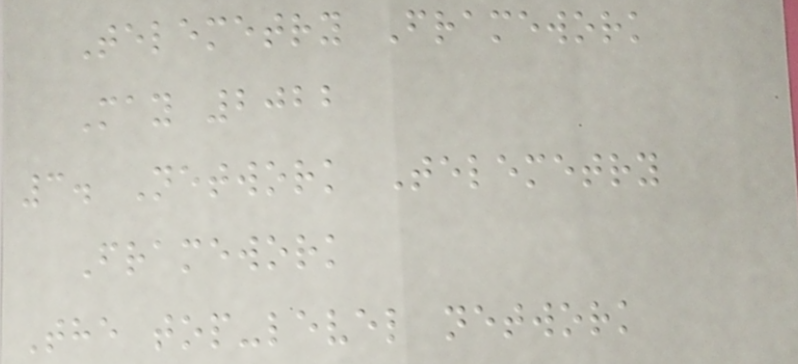Telemetry Framework
May 2022
3. Network Telemetry
Framework
The top-level network
